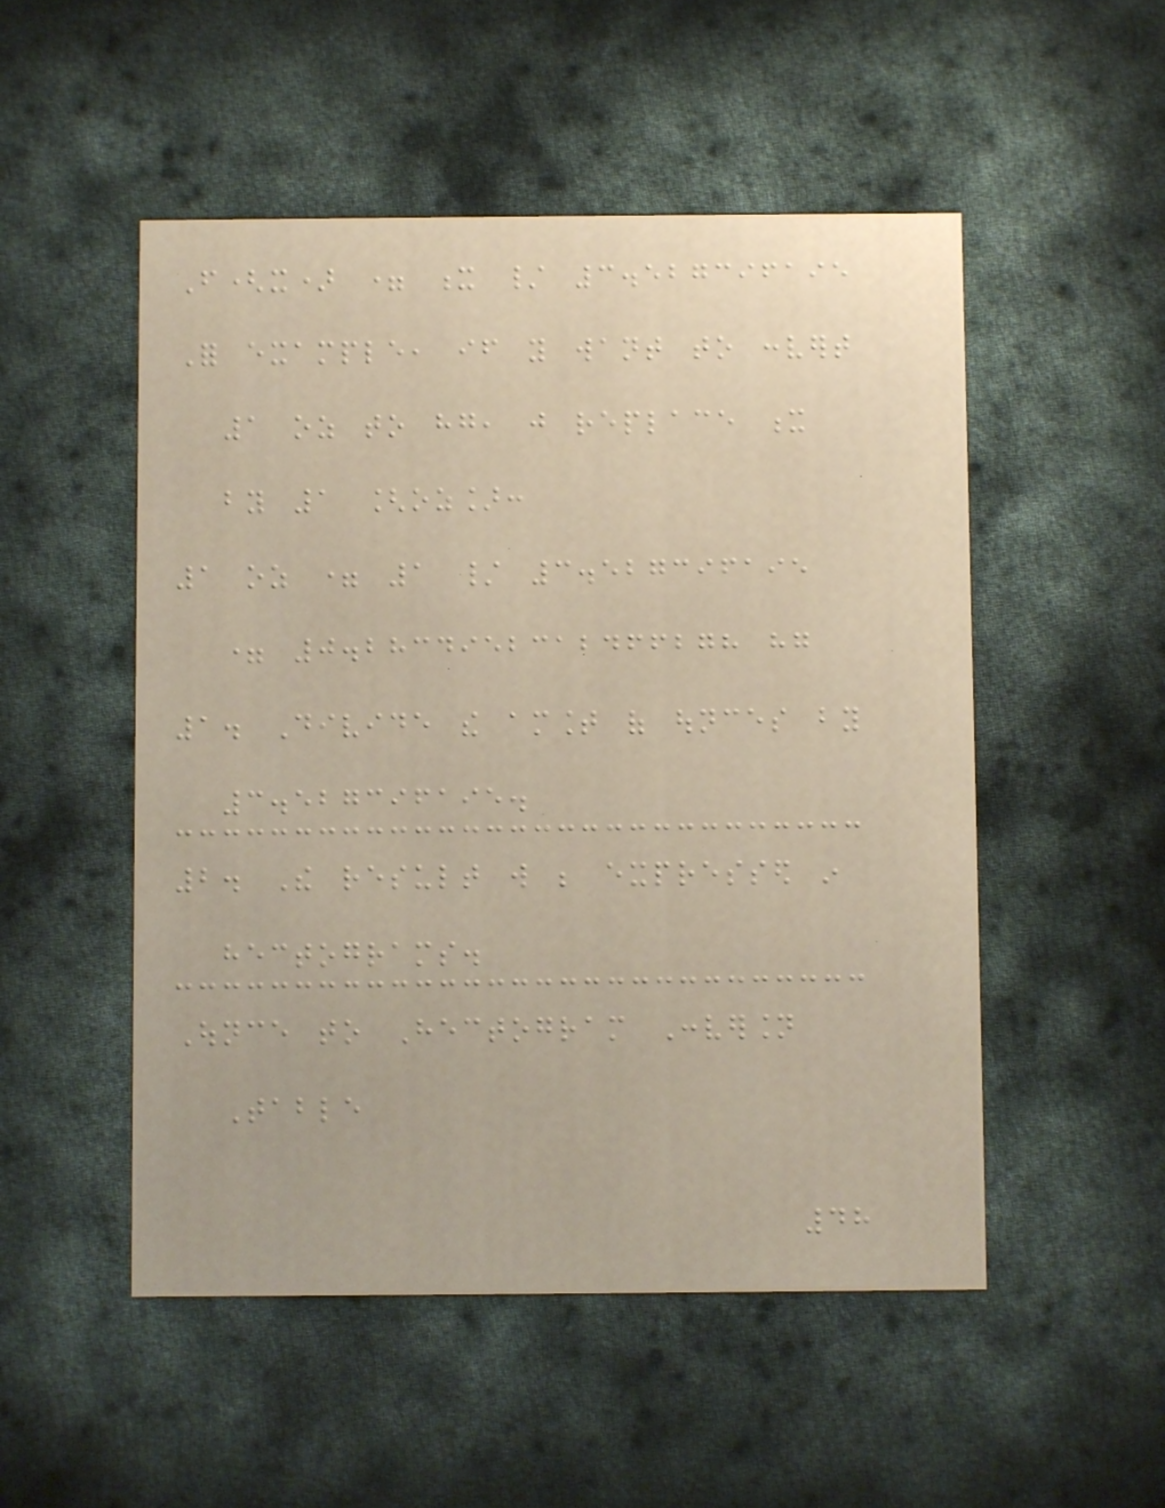F(x) = x / 3.527396195
For example, if you want to convert
1 oz to hg, just replace x
by 1 [oz]:
1 oz = 1 / 3.527396195
= 0.2834952312466278 hg
1. Divide the amount of ounces by
3.527396195.
2. The result will be expressed in
hectograms.
Ounce to Hectogram Conversion
Table
48
